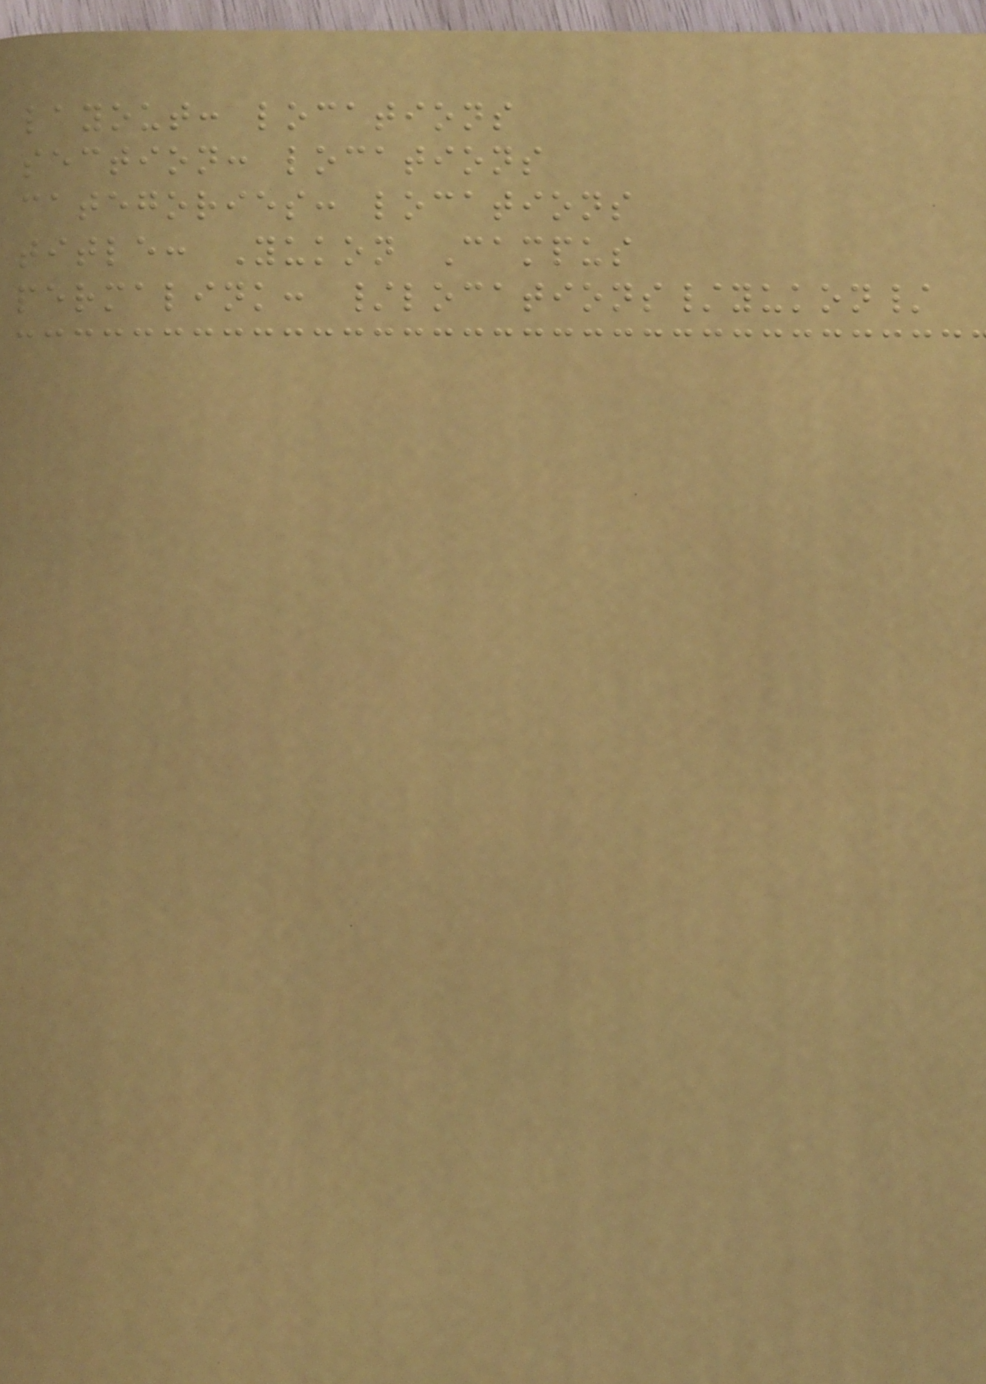layout: locations
section: locations
categories: locations
title: Yukon Campus
permalink: /locations/yukon/
